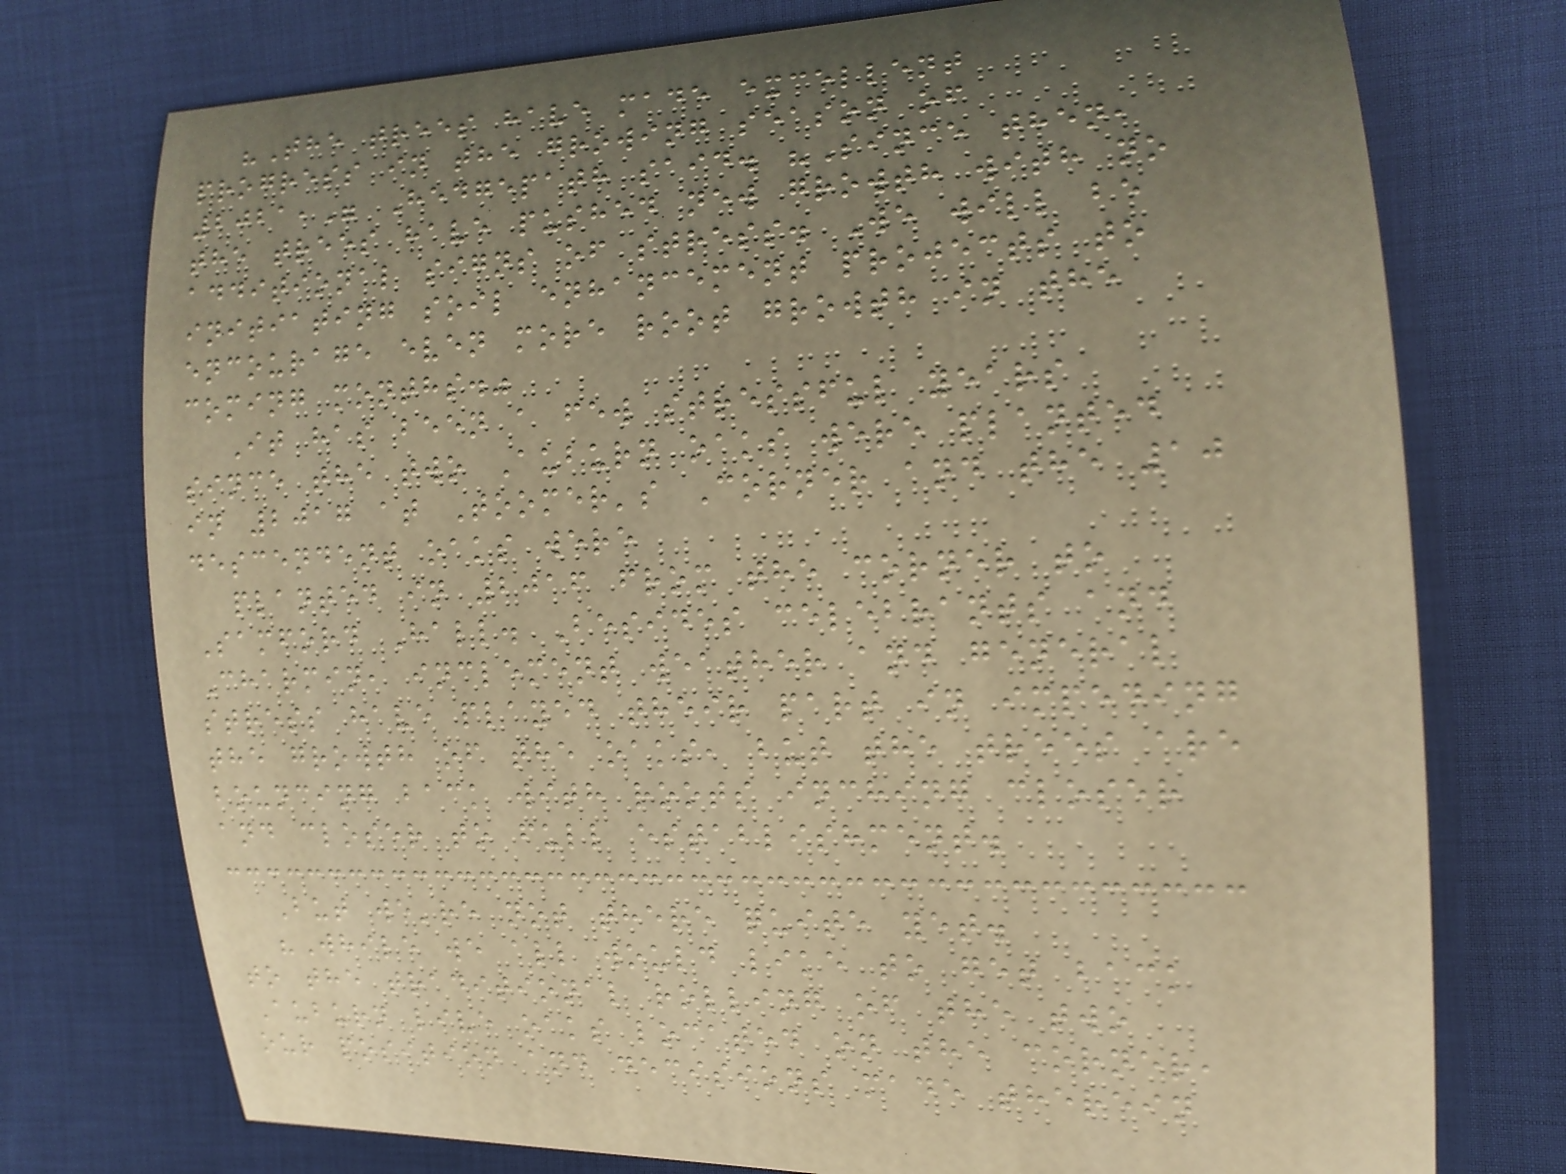"The trees have made excellent
progress in the growing season of
2021," Hedgepath said. "Since then,
the trees have pushed new growth with no
additional signs of stress. We will be
initiating soil enhancement projects to
encourage even more root growth in the
coming months."
It has been a few stressful years
since the two Auburn oaks were planted
in 2017 at Toomer's Corner and the 10
descendent oaks were
planted in 2016 from the corner to
Samford Hall. Besides celebrants and
Charmin, inclement weather and general
stress have played their part in impeding
the growth of the oaks, but the trees are
bouncing back with roots inching closer
and closer to full establishment.
But we're not there quite yet.
"While we all would like to get back
to the traditional rolling of the two
Auburn live oaks located on the corner,
our position and decisions made therein
